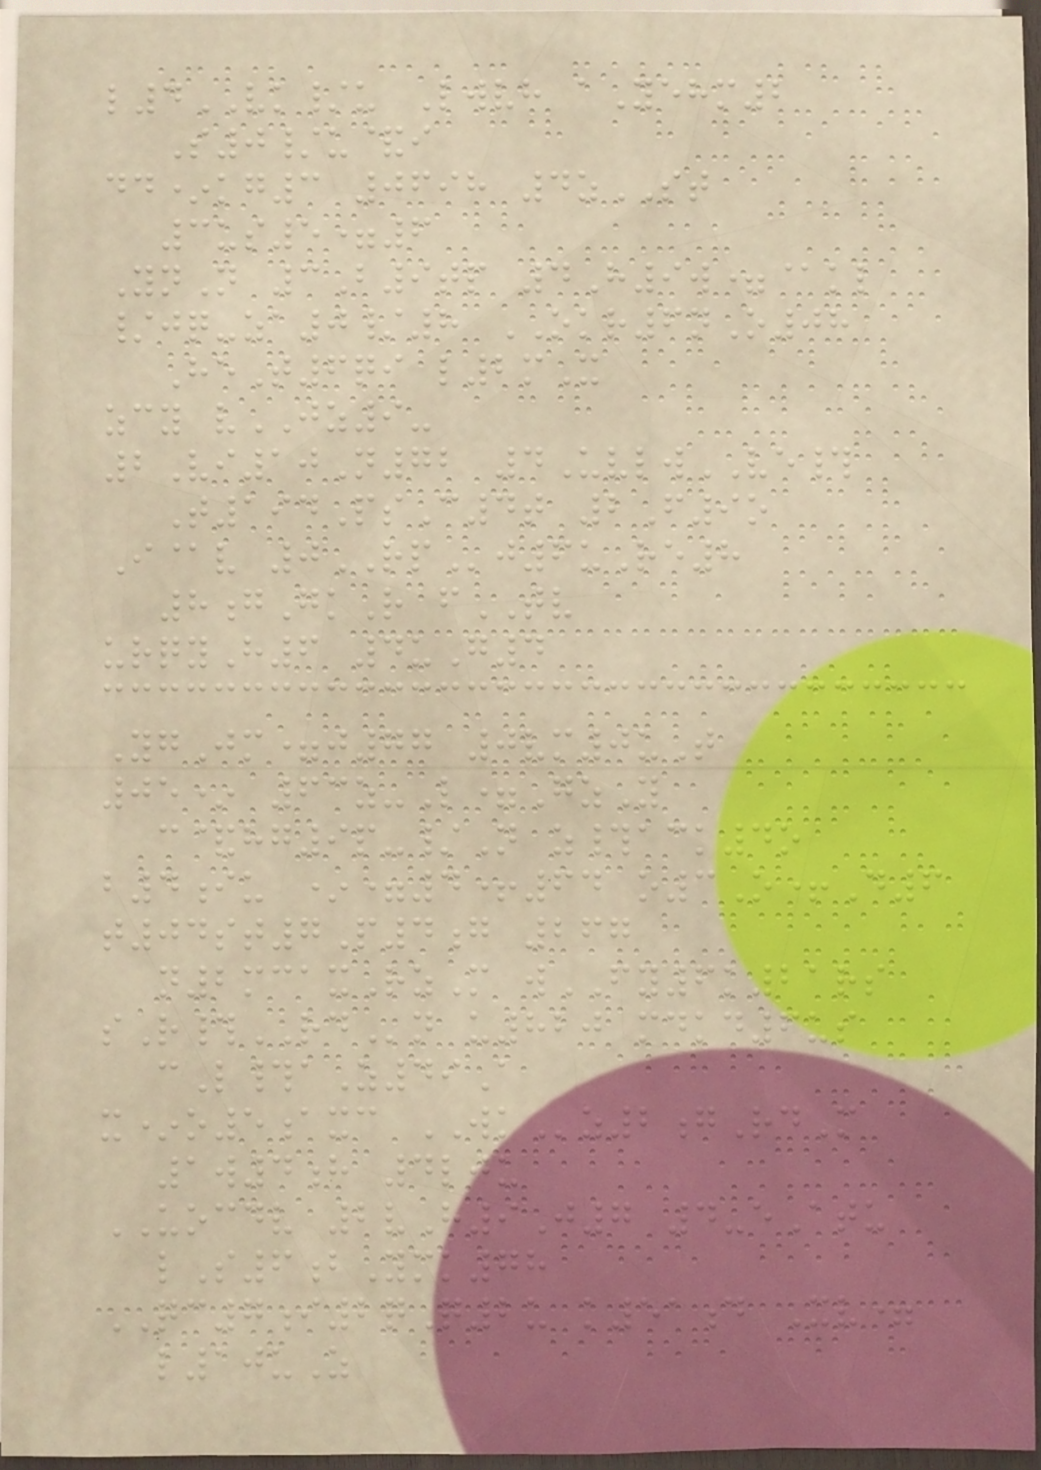l4VK/u Lwvh aYehm2
S0/u&i
dd*kg3 0698 4zST
3us5=6
YnN 3B9tp 4H9w=@kl
/jq-za0/8 OKR6nO08
HeT6qi l2mX
zcy vJZ9-
2Vi10N72 4UvlwVE#
T194PsC4t 2F9o
I@v 0RPj6uRe8
8gGkR fTV
urqyH6 4uG4
YgJm=j77 0vm0uT
05* 63z-L=GzY
c&hg9p-/N z#ack4o
b4iu *=4+64 o3O+D6
t04st7P4g 267
n2mcaxRzM wFY6k21rs
sR#RDn u820 mdkd6us
cL#aZ49A
x*o5axc WKz2gRdM
1w4h 4lju
UOCDV 2vH9J7 4-eAtu
lS6bYmk78
QC7i2qQ2u k51d Xv=
l10uZ
